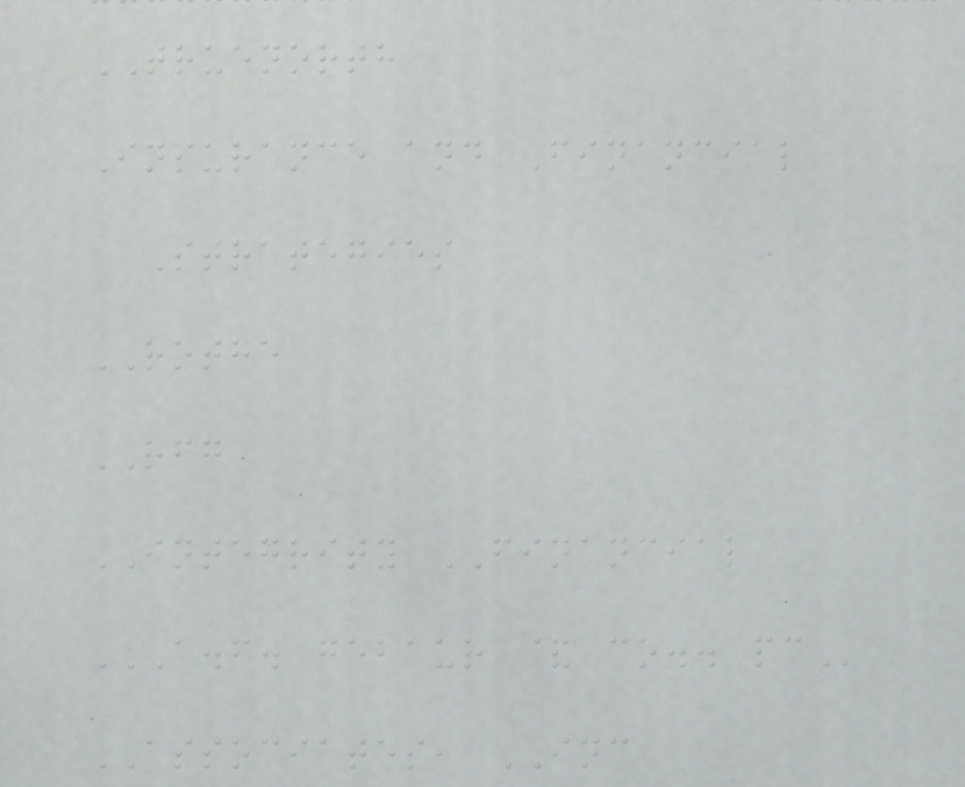TRUENORTH
Insurance and Financial
Strategies
ROTHE
RFG
INTEGRITY FINANCIAL
A.F. GEBAUR & CO.. PC
ASSOCIATES, INC
